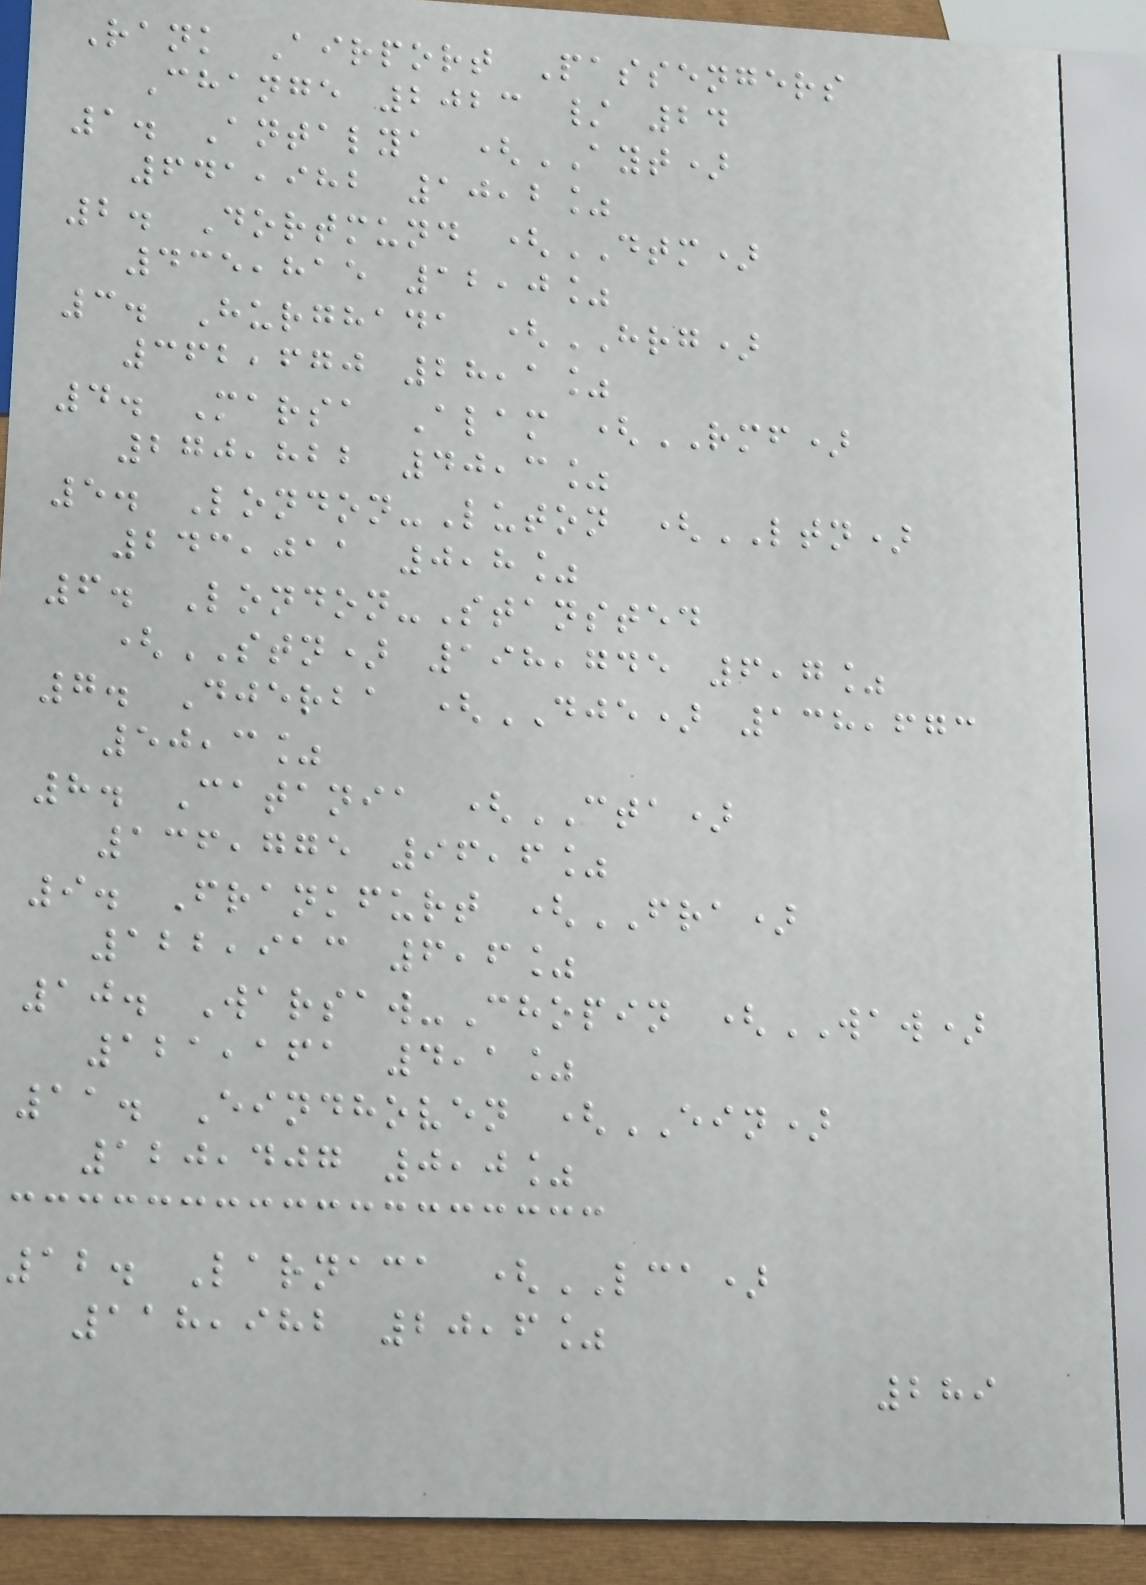Rank Airport Passengers
Change 2023 / 24
1. Antalya (AYT)
641,982 10,2%
2. Dortmund (DTM)
435,815 12,0%
3. Hurghada (HRG)
362,670 28,1%
4. Marsa Alam (RMF)
270,822 40,3%
5. London-Luton (LTN)
243,011 0,8%
6. London-Stansted
(STN) 198,745 6,7%
7. Djerba (DJE) 138,673
50,3%
8. Catania (CTA)
136,775 96,6%
9. Frankfurt (FRA)
122,913 6,6%
10. Warsaw-Chopin (WAW)
121,161 4,1%
11. Eindhoven (EIN)
120,407 0,0%
12. Larnaca (LCA)
118,982 20,6%
289
